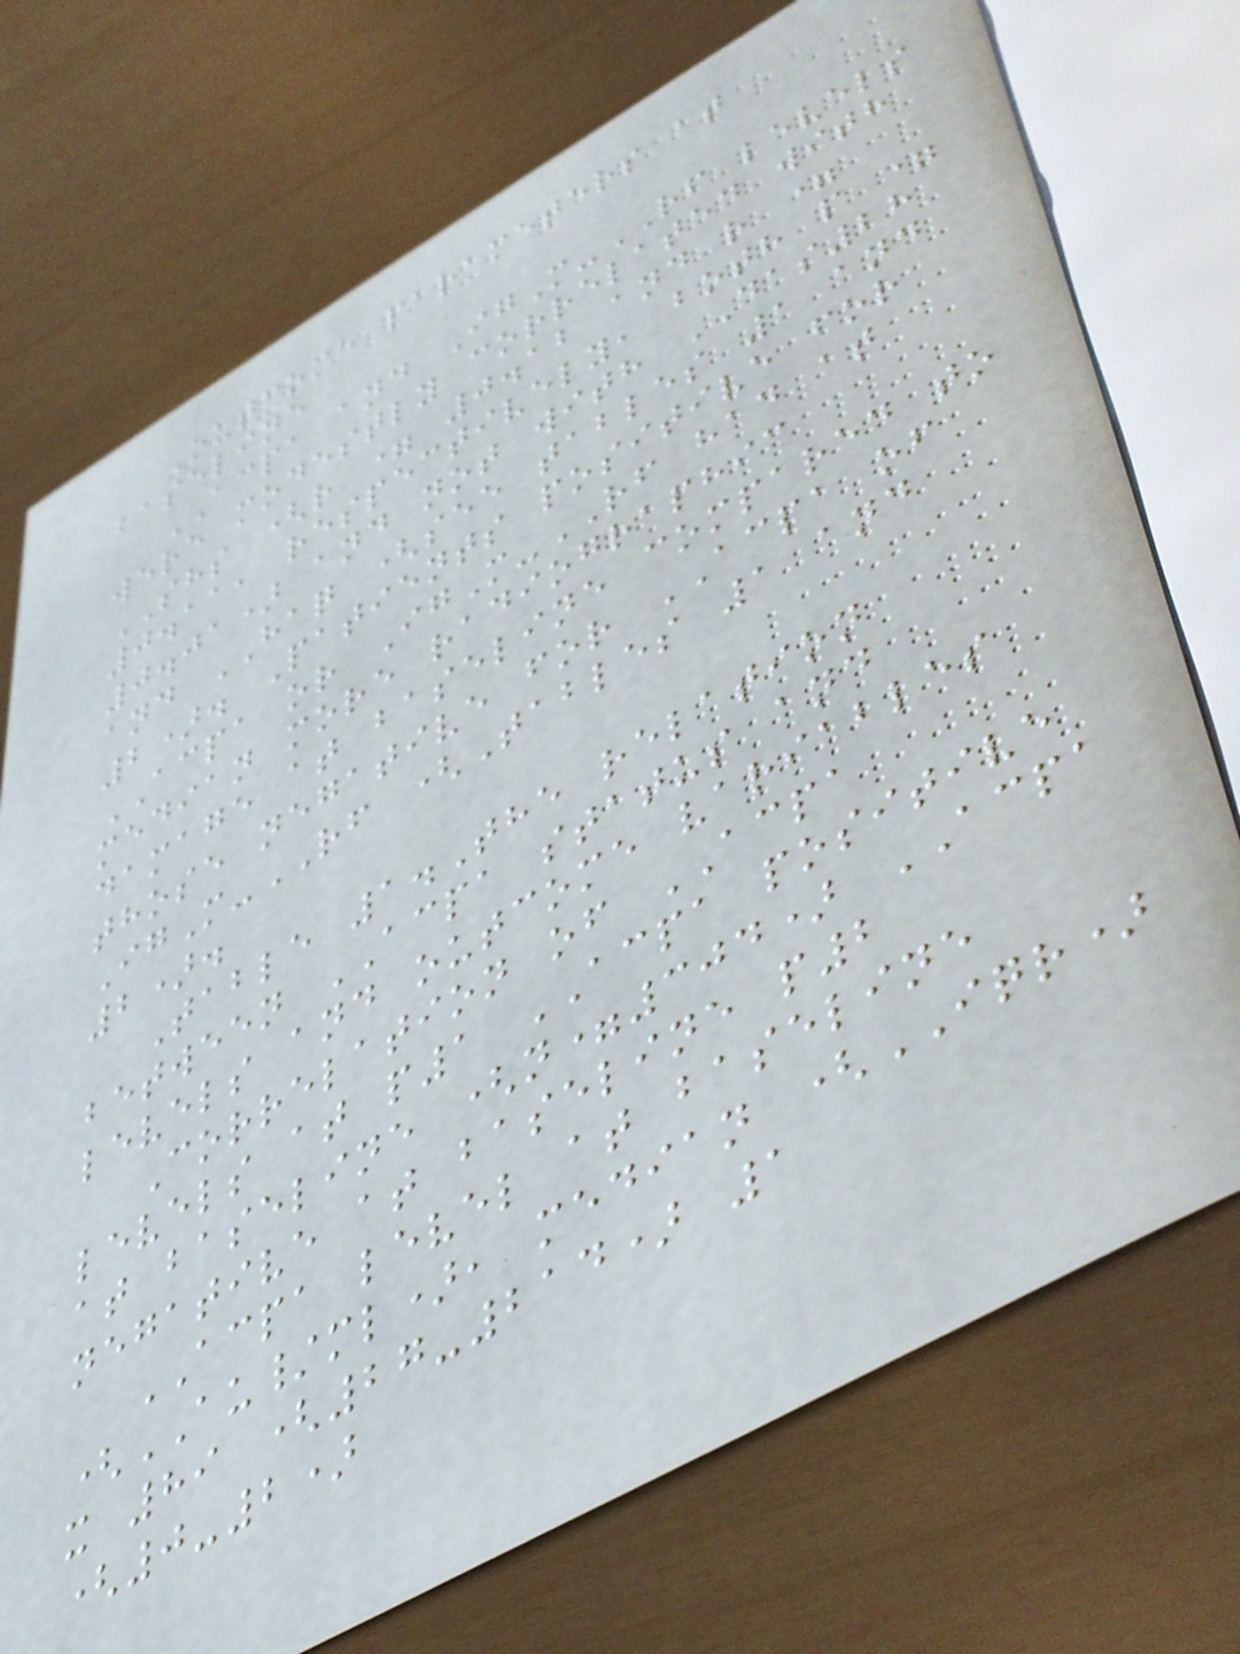Outcome parameters at
baseline
ACPA and IgM-RF levels
were modestly correlated with
SHS (r = 0.12 and r =
0.11, respectively, both p =
0.01) and not with DAS28
and HAQ (see tables 1 and
2). Patients positive for
ACPA or IgM-RF had at
median more radiographic
damage at baseline compared to
those negative for ACPA of
IgM-RF (Tables 1 and
2).
Table 1.The relation
between ACPA status and
levels and outcome variables
Correlation of ACPA
levels at p1 ACPA positive
at baseline (n=304) ACPA
negative at baseline p2
ACPA level at baseline
(AU/ml), median (IQR)
x 89 (27-214) 1
(0-2)
